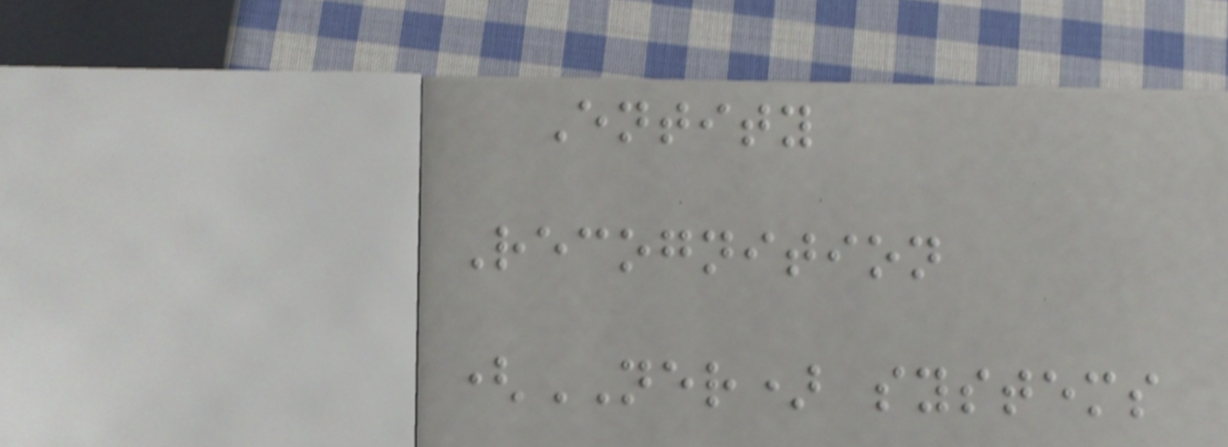Entity
Recognition
(NER) systems
